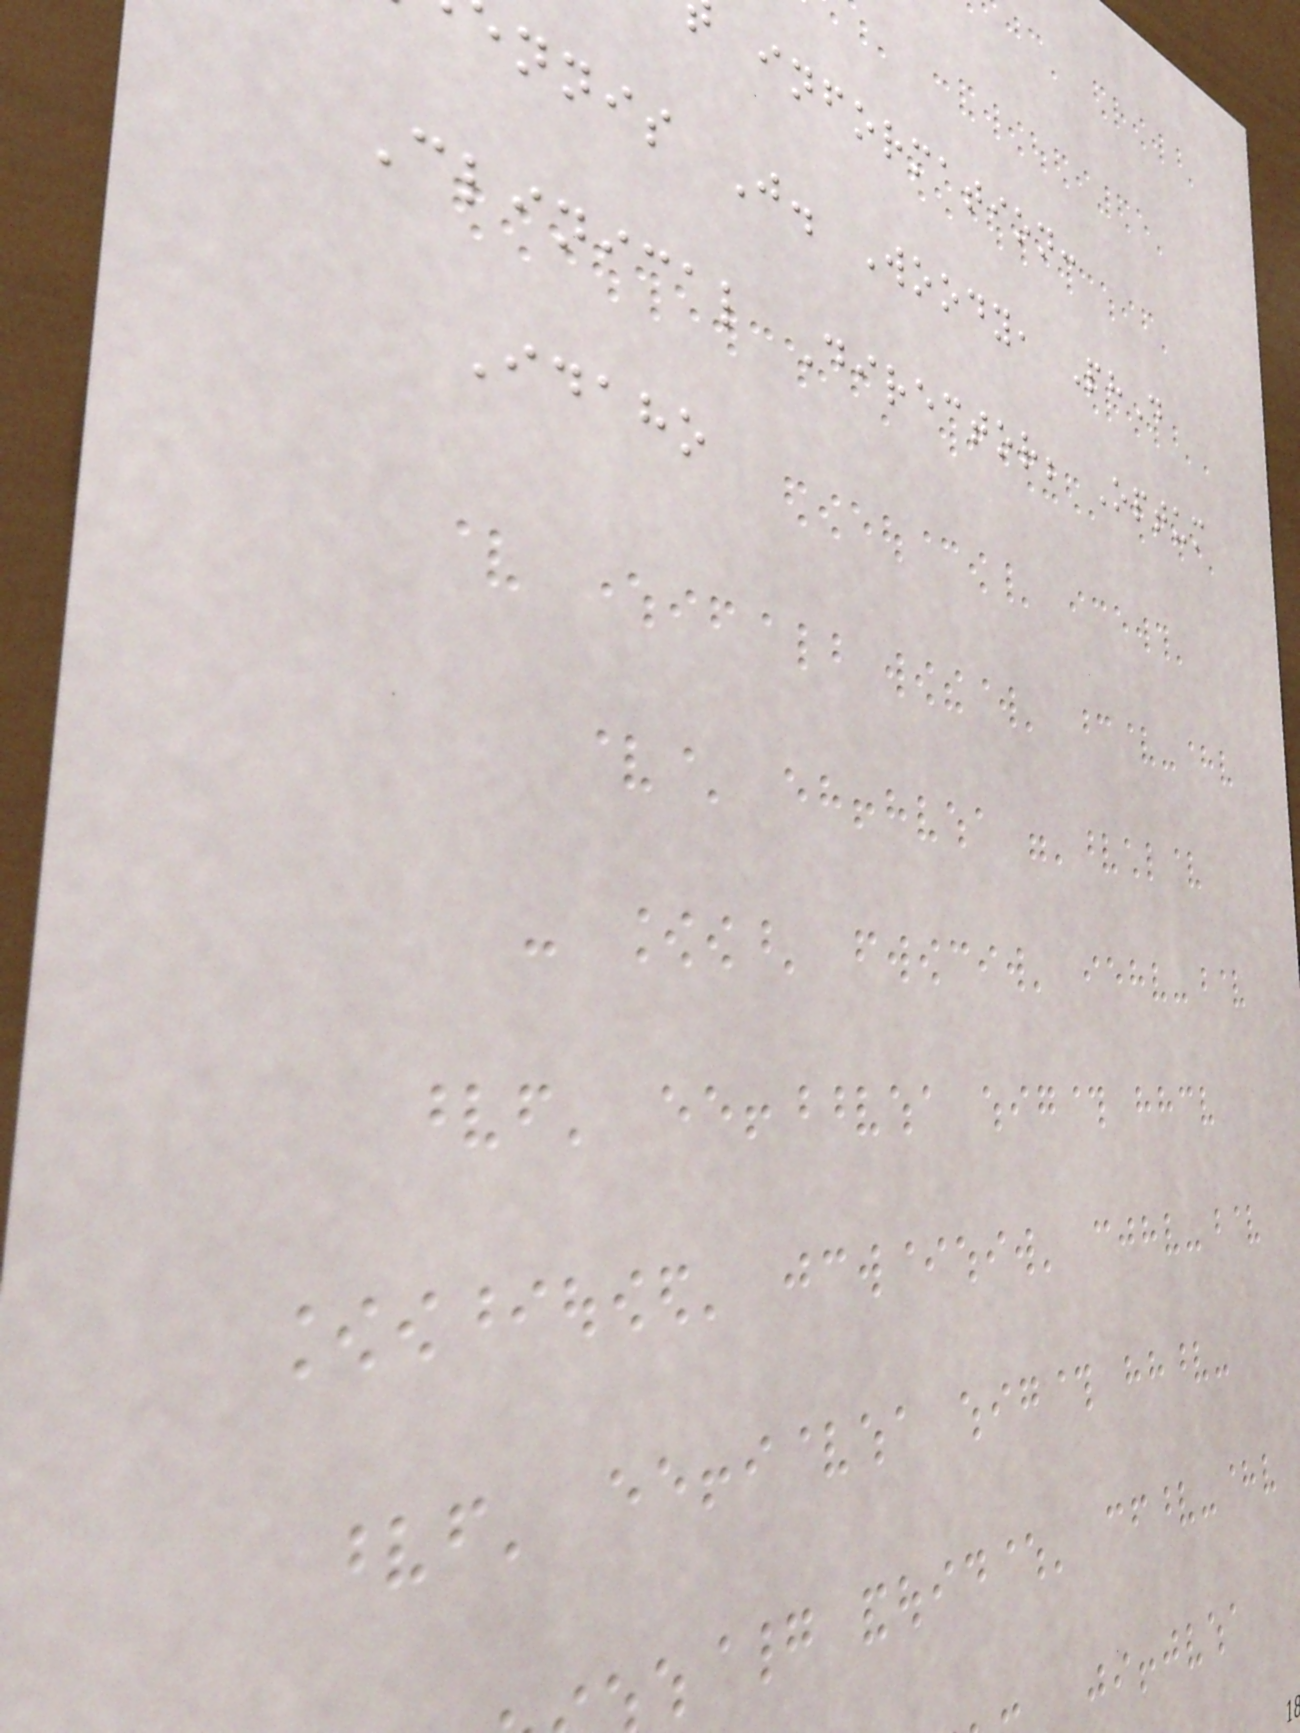information:
nnis J. Woody, PhD
Clinical Director; Optum
Idaho
